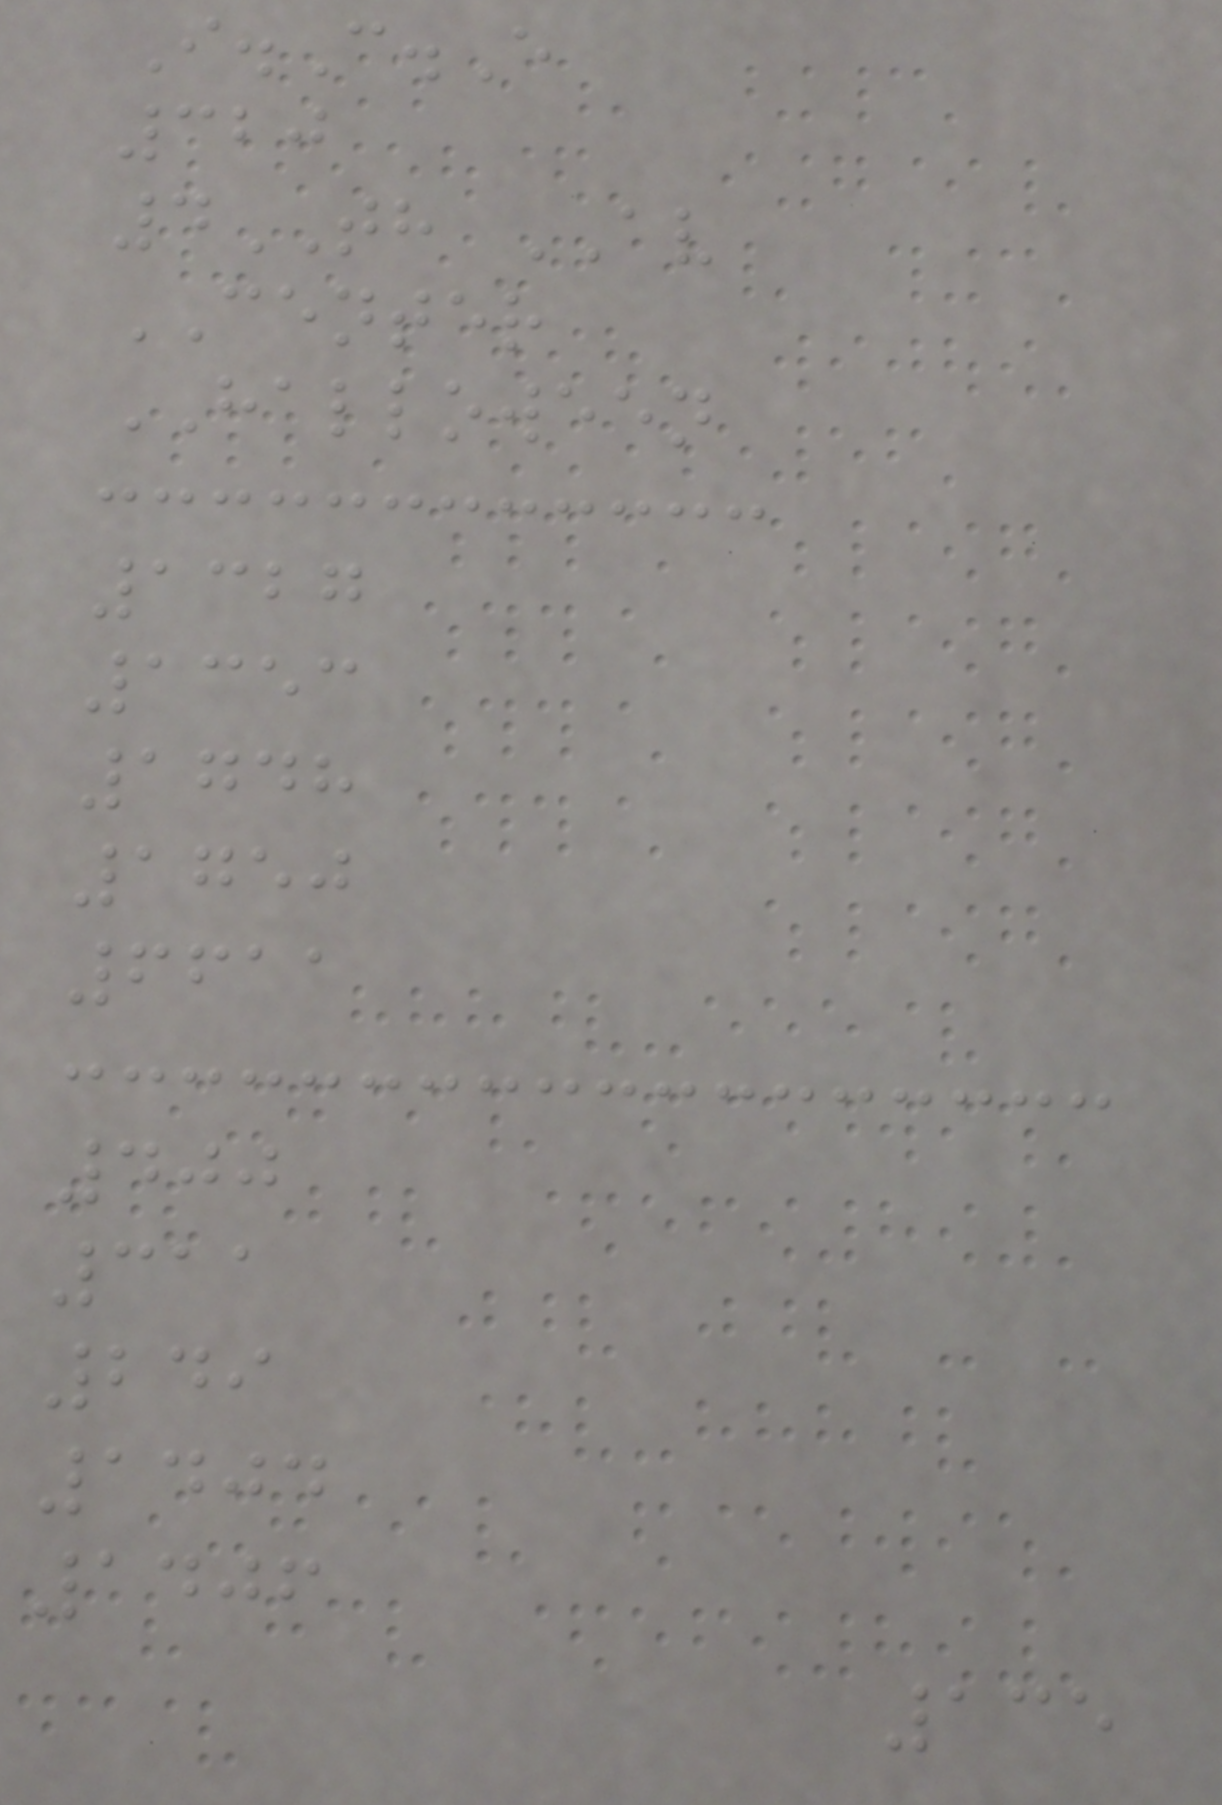I.C.E
320
4TH AV
CENTER
HALLOWEEN
1327
1353
1748
1750
6611
400
311
249
1404
1406
135
